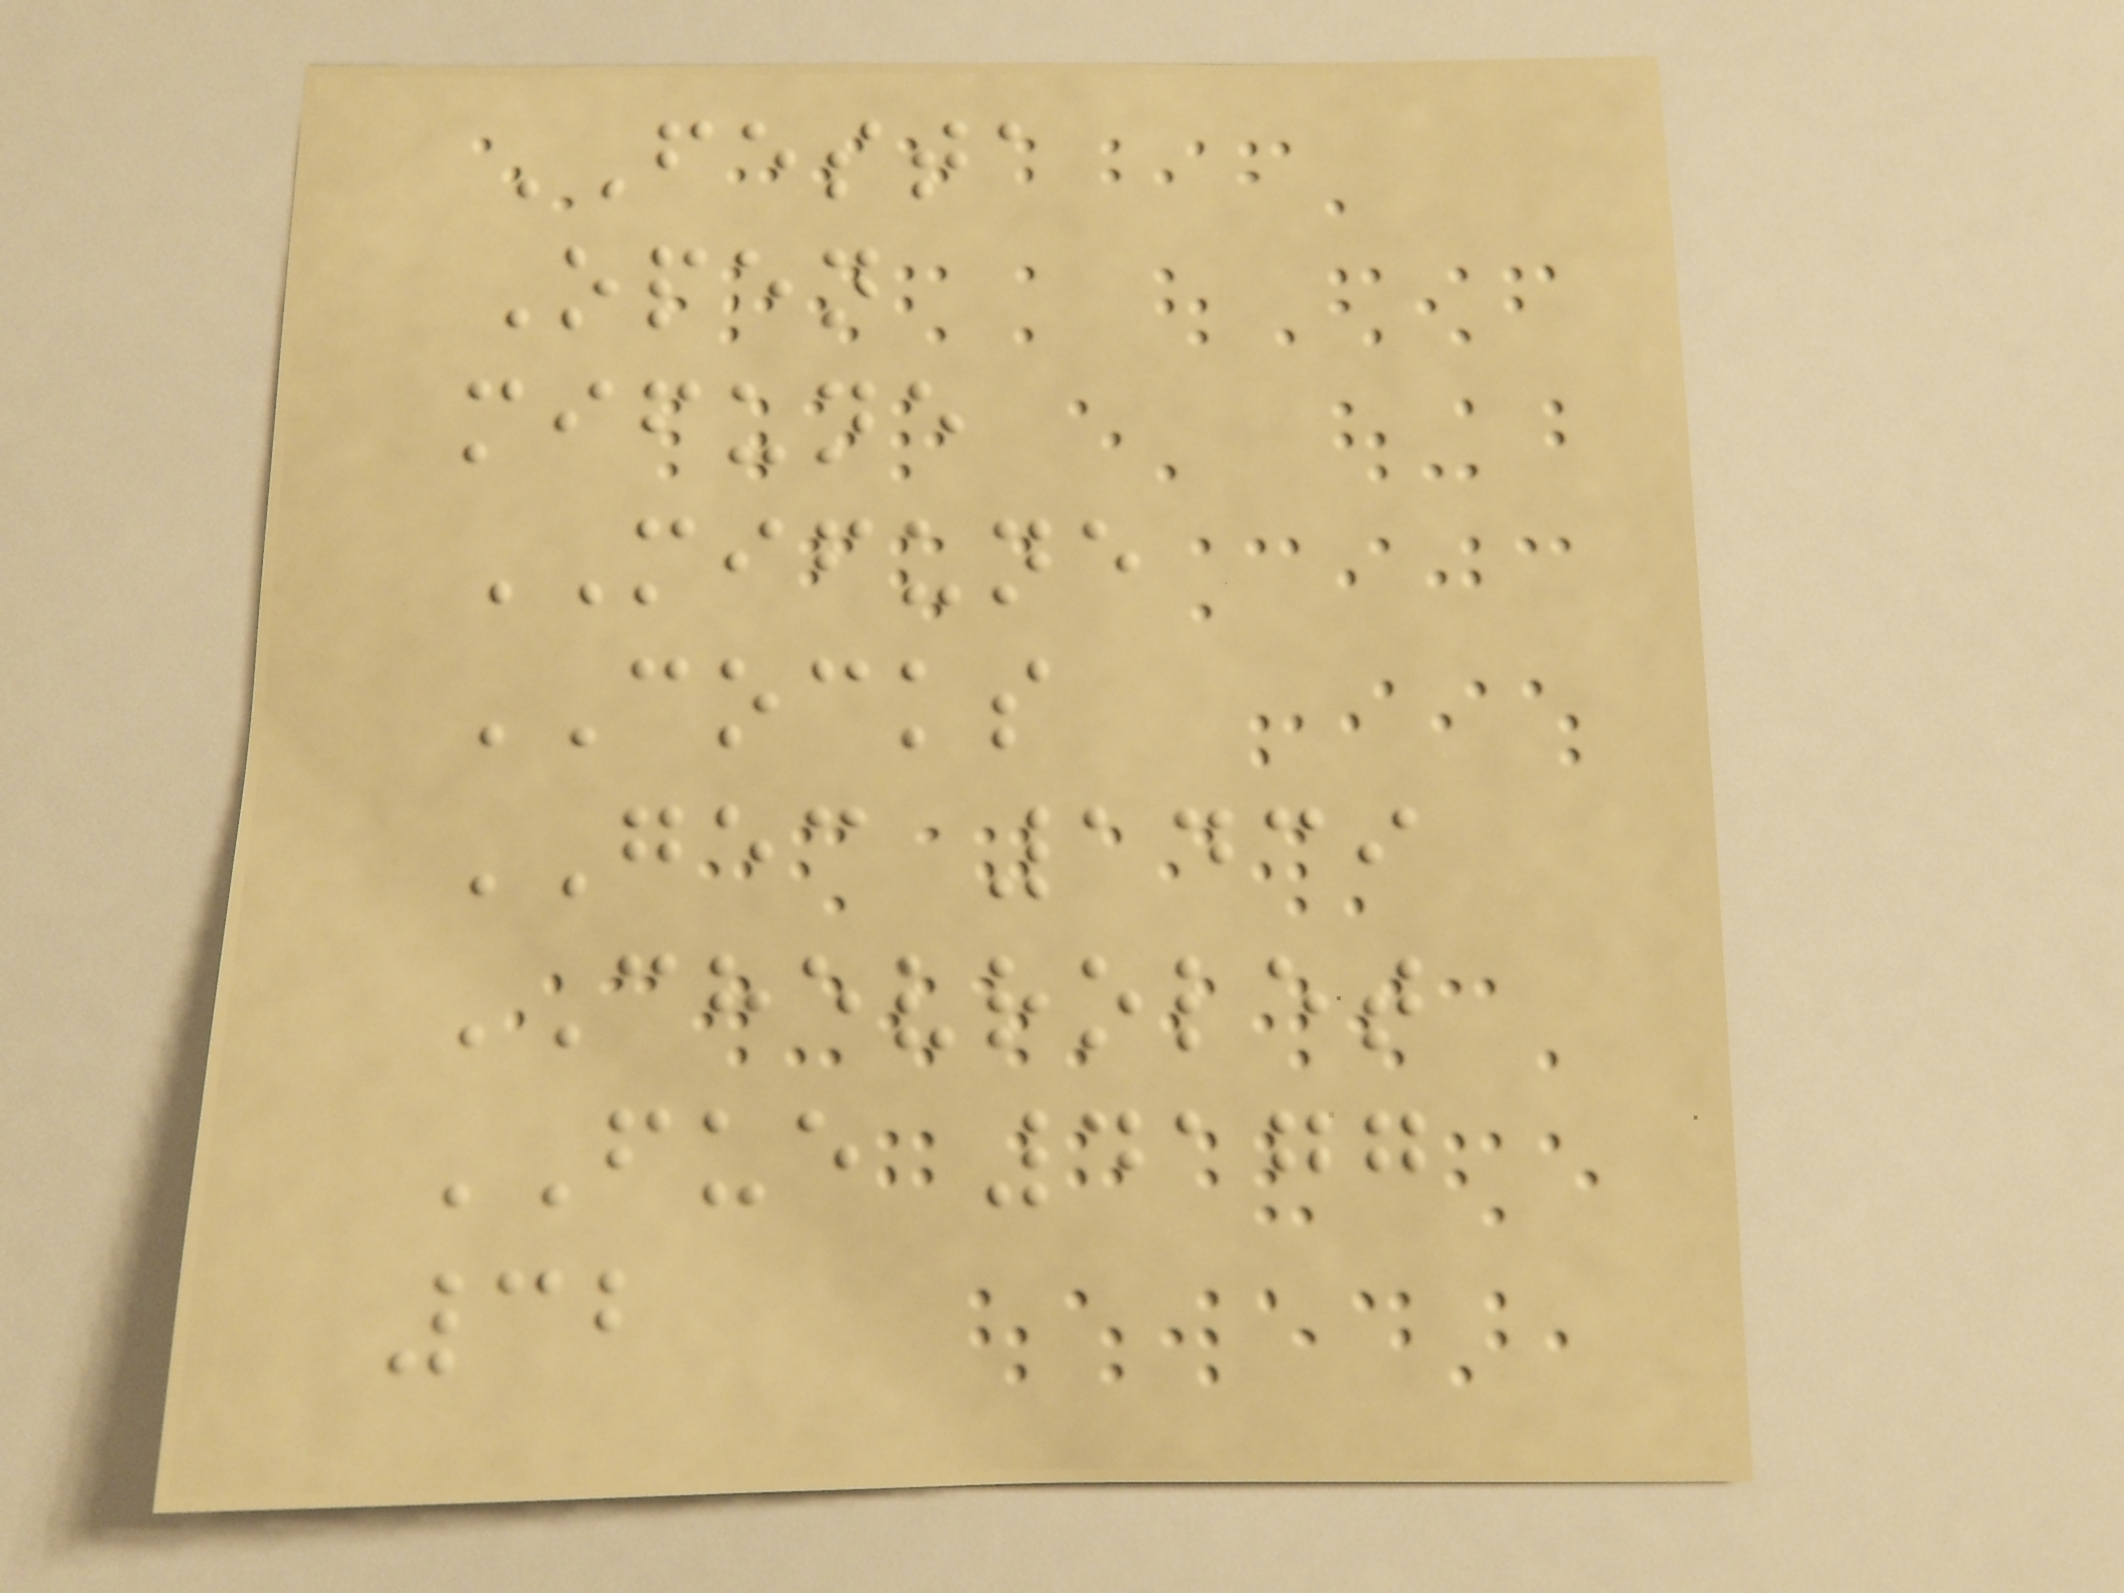FESTA
Open
mifune
MIFUNE
COCKS
GEC 1439
CHEVROLET
FUE 4177
32
